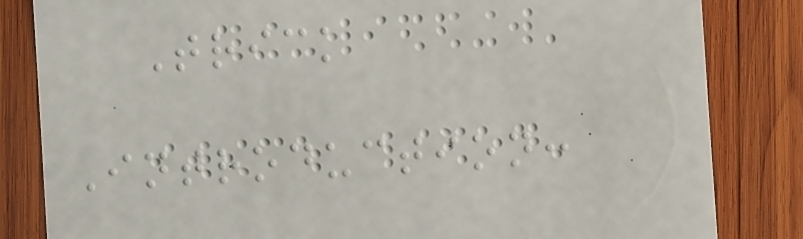Trick
Introduction:
